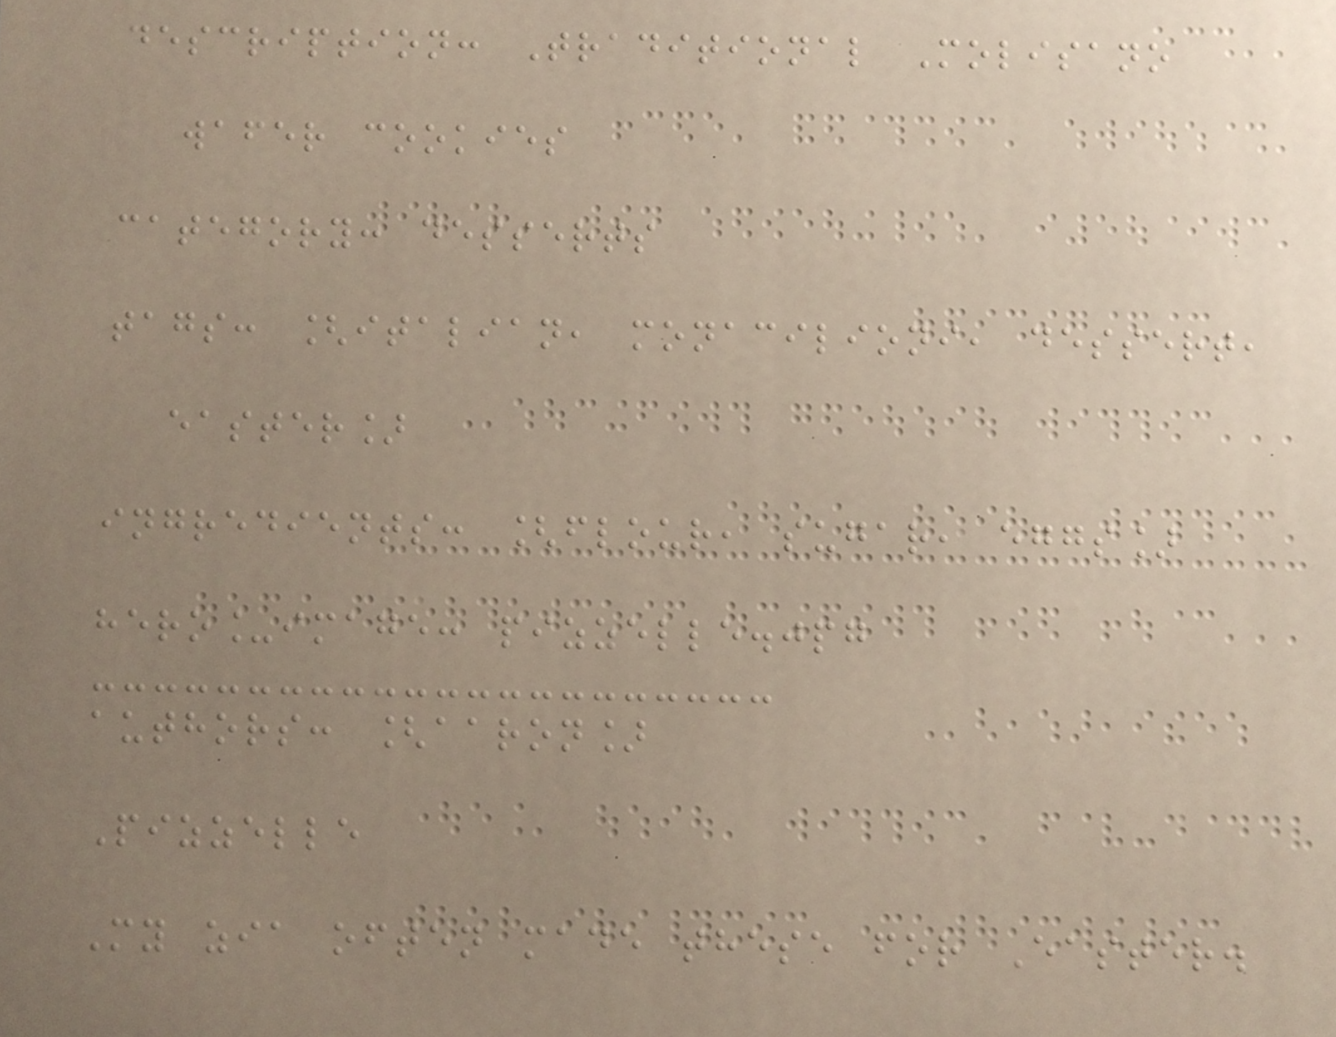description: Traditional Molisano
wafer cookies
category: desserts
tags: [italian, monacilioni, dessert,
easter]
ingredients: [flour, sugar, eggs]
hero_image: pizzelle.jpg
authors: [aaron]
Pizzelle
My zia often made these for Easter.
